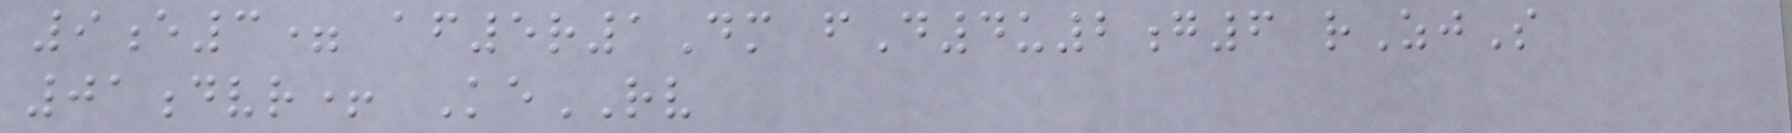9e3= af5r1Dm fD4u2g6 rZjS
01dvr+ KeRV
